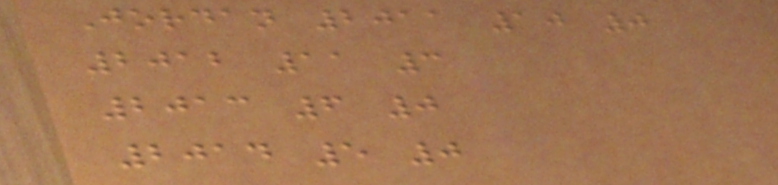Jordan 2011 10 0
2012 11 3
2013 6 0
2014 5 0
